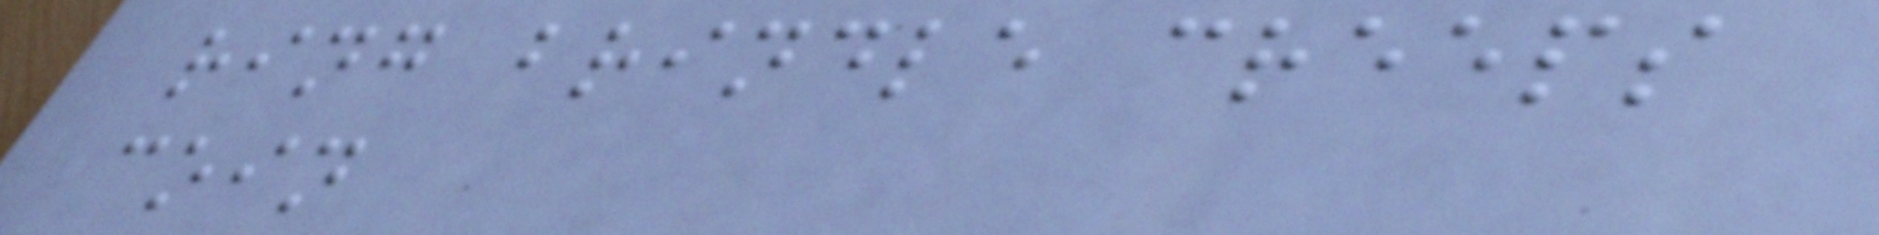ring brindle creeps
coin
